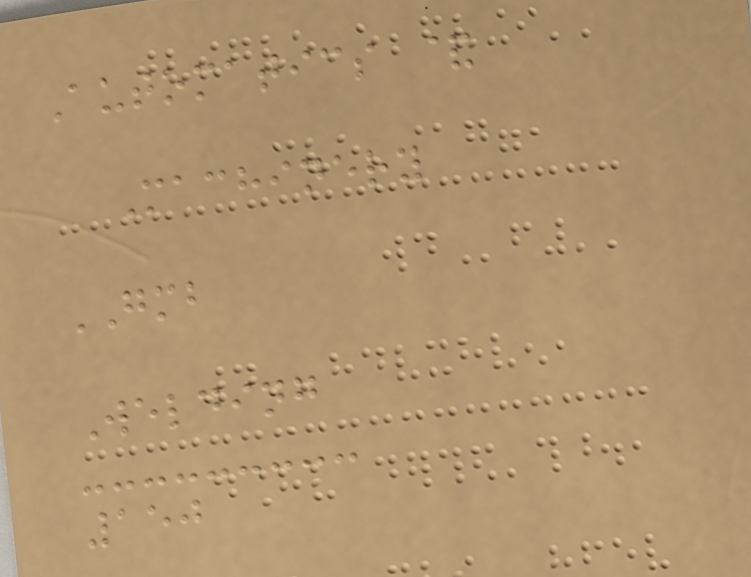Automatics &
Machinery
GMB
Welding
150
